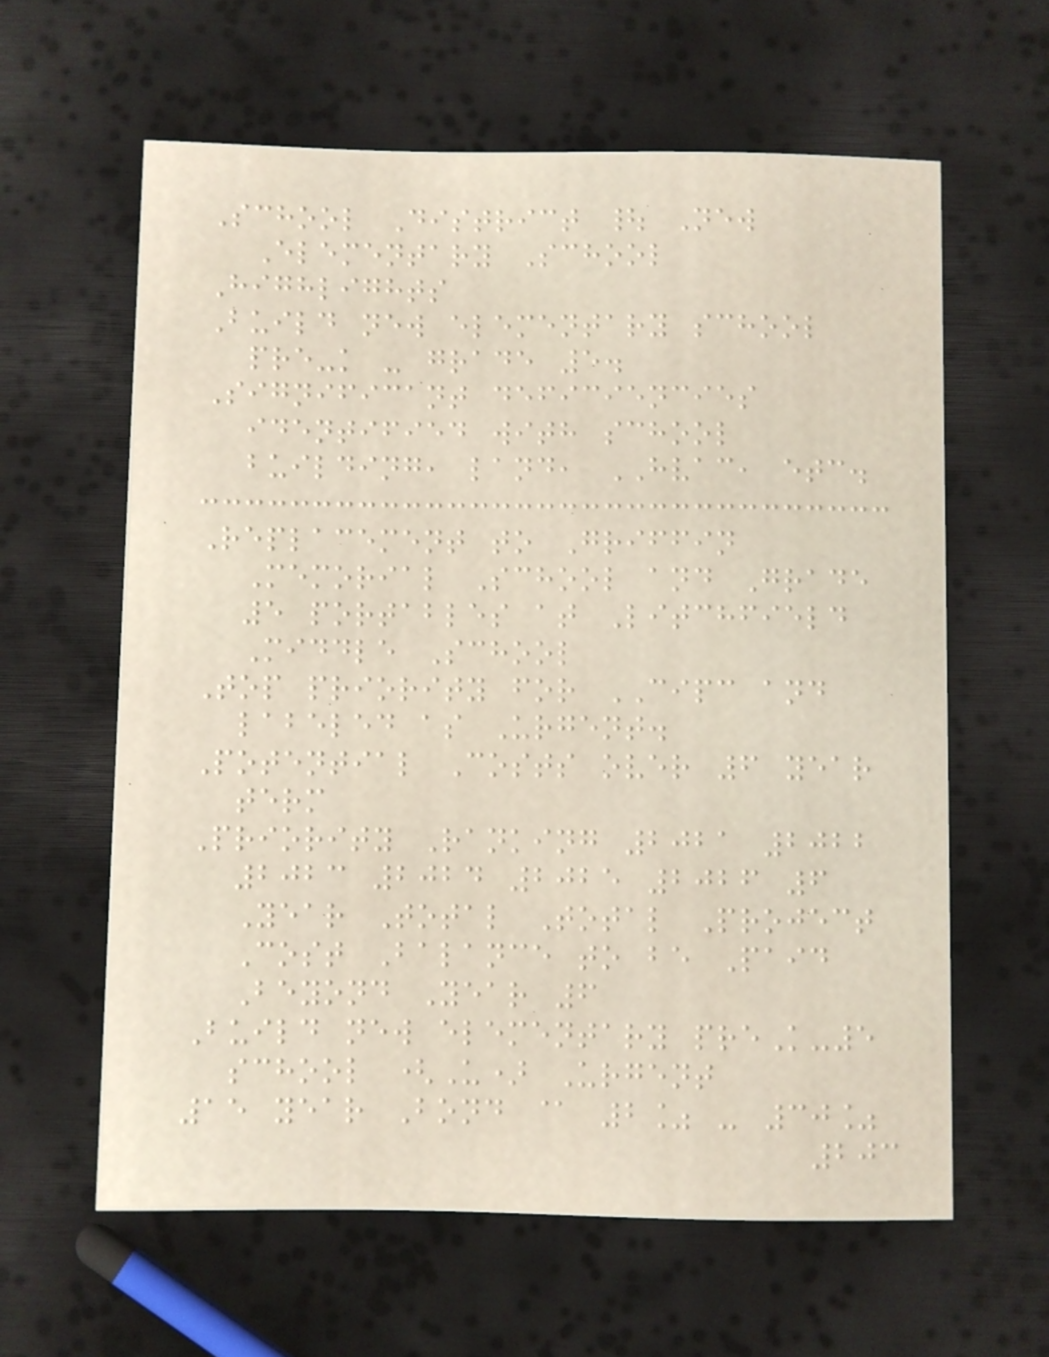School District | New
Elementary School
Highlights
Build new elementary school
pre-k - grade 5.
Significant deficiencies
identified with school
building, land, HVAC, etc.
Replacement to Griffin
Memorial School and Grade
5 portables at Litchfield
Middle School
Top priority for CIPC and
labeled as Urgent.
Potential Costs over 6 year
term
Priority Ranking 2021 2022
2023 2024 2025 2026 6
Year Total Total Project
Cost Balance to be Paid
Beyond Year 6
Build new elementary preK-5
school (U) Urgent
15 year Bond @ 2% - 30%
203
